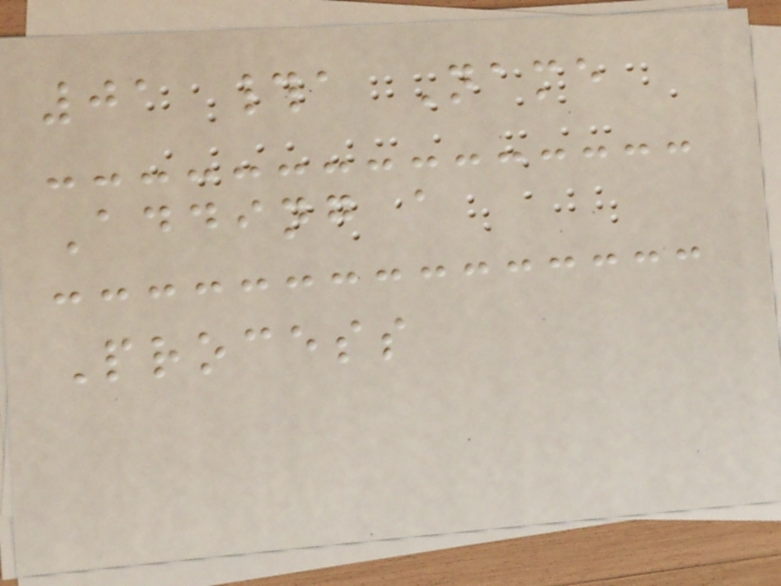01 #a Name
Adding a
Process
